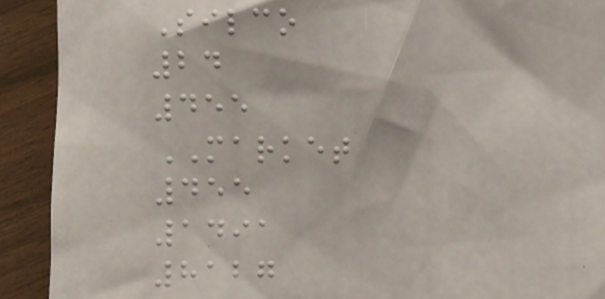Silco
24
455
MARKET
455
1491
8127
